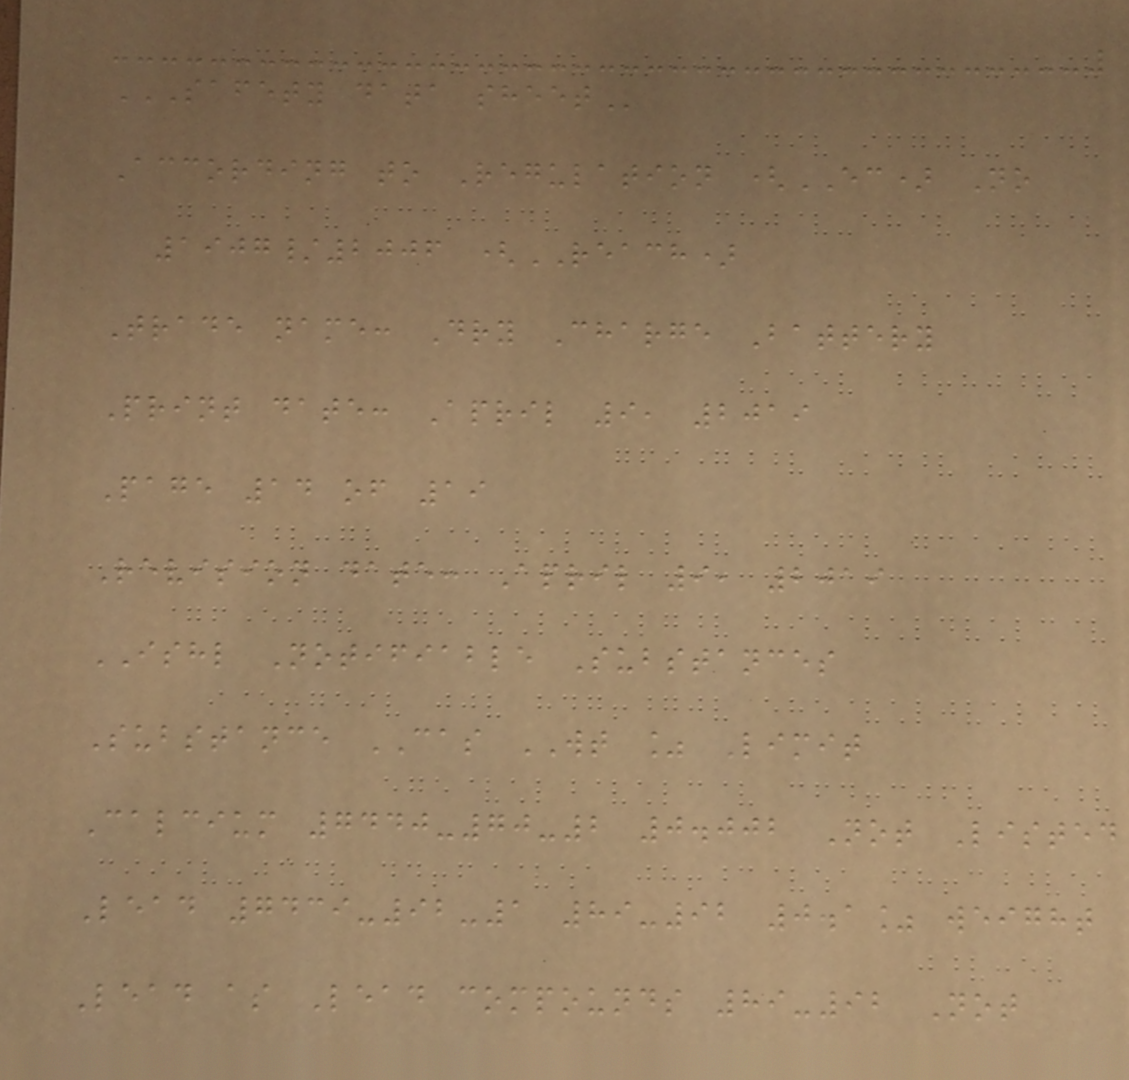SAFETY DATA SHEET
According to Regulation (EC) No
1907/2006 (REACH)
Trade name: Dry Charge Battery
Print date: April 9, 2019
Page 14 of 19
Revision date: April 9, 2019
ISHL Notifiable Substances
Substance CAS WT % Limit
Calcium 7440-70-2 0.002 Not Listed
Lead 7439-92-1 89-92 0.1% weight
Lead as Lead compounds 89-92 Not
